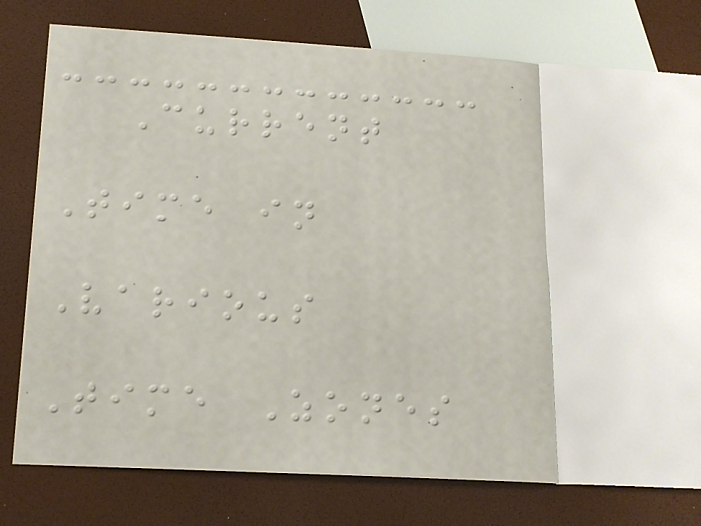Current
Time in
Various
Time Zones
